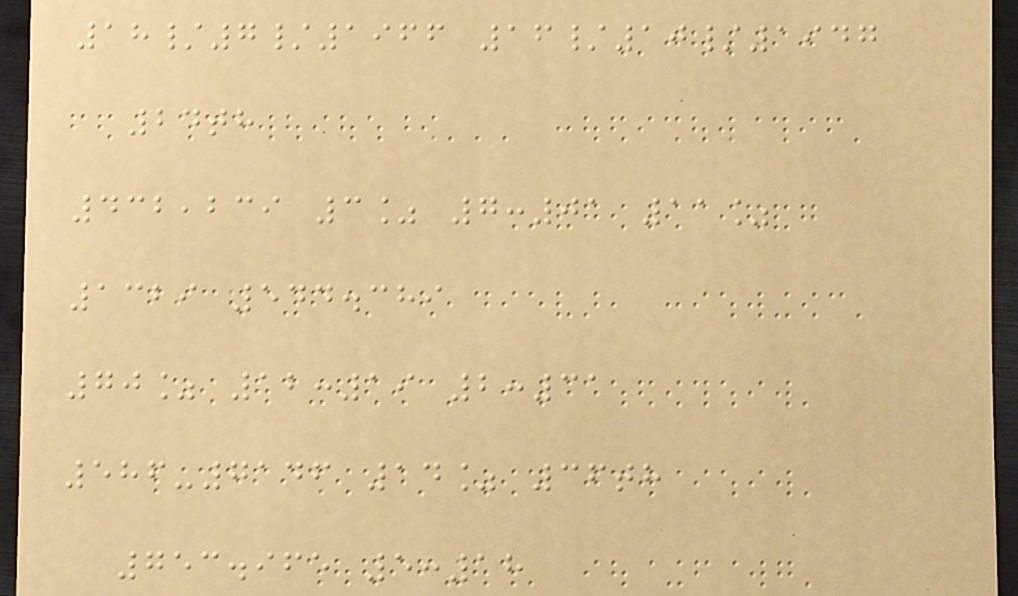18/7/1966 16/10/1947
24th
432,239 3% 7:01 11%
1329 544.389
70% 12:19 2:31
586-7146 14% 36th
753.965 5:18
